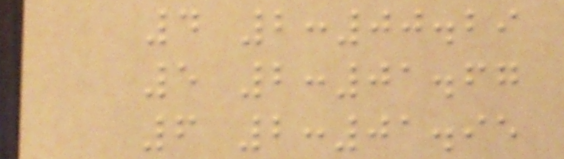4 2:00.29
5 2:01.67
6 2:01.95
